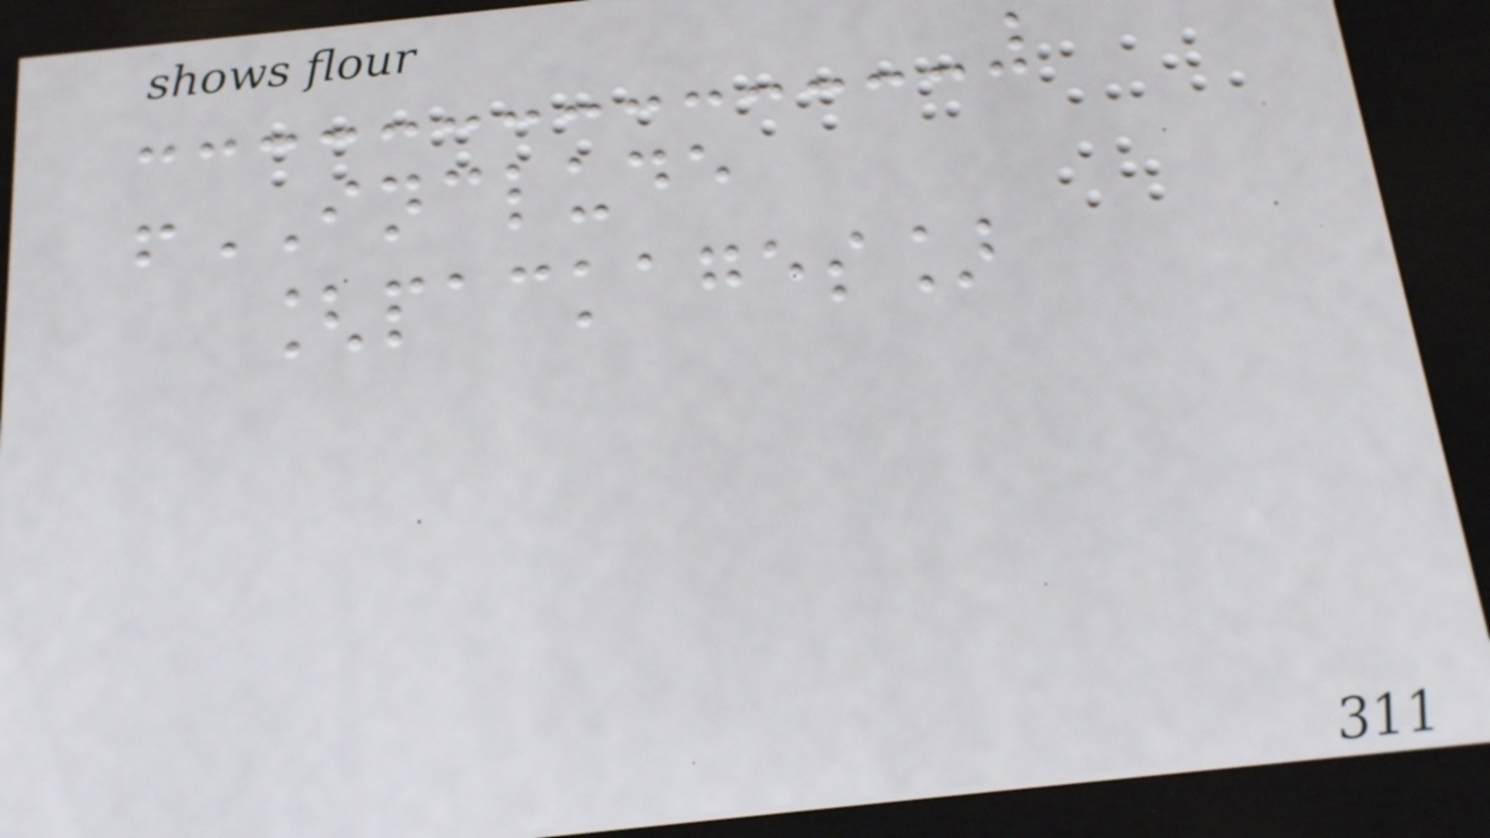!INCLUDE
[packages]
